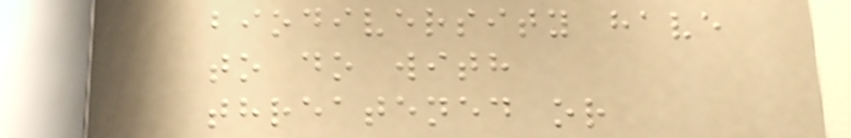biodiversity have
to do with
threatened or
